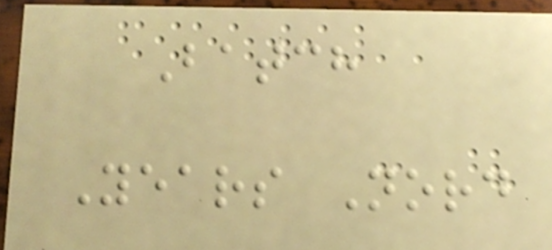Batch
Years Nord
